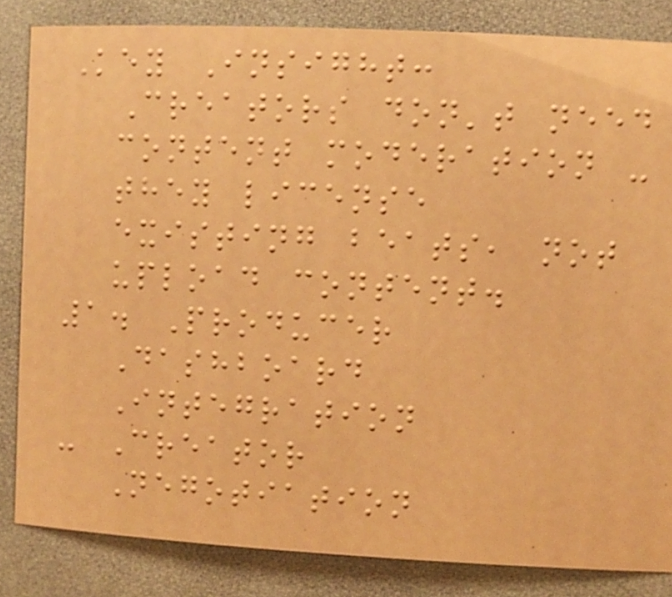Key Insight:
Creators don't need
content moderation -
they license
existing beats, not
upload content.
1. Producer
Dashboard
Integration
- Creator
Negotiation
